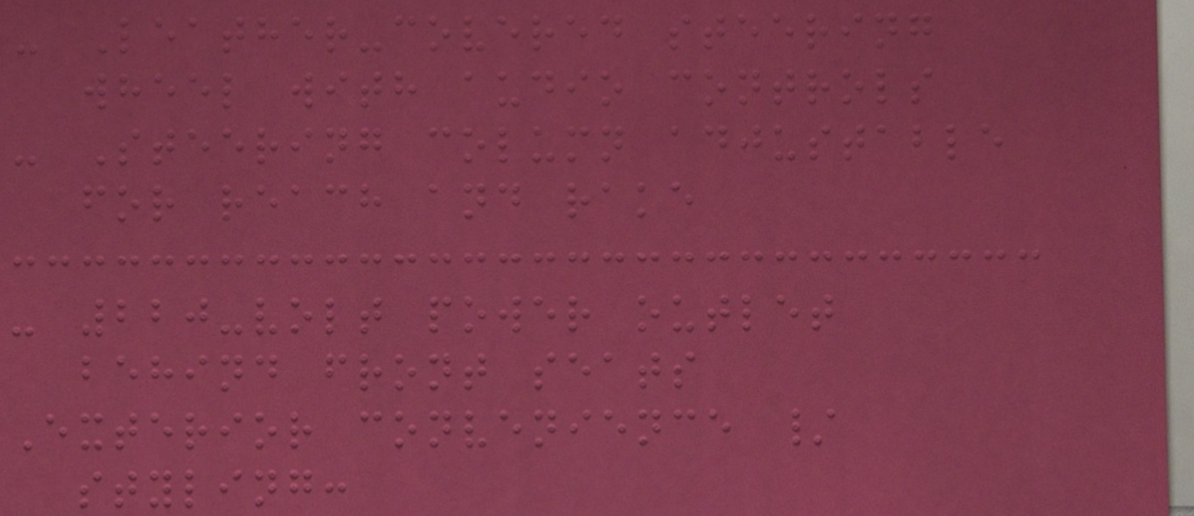- Leather-covered steering
wheel with audio controls
- Steering column adjustable
for reach and rake
- 220-volt power outlet
behind front seats
Exterior convenience /
styling:
